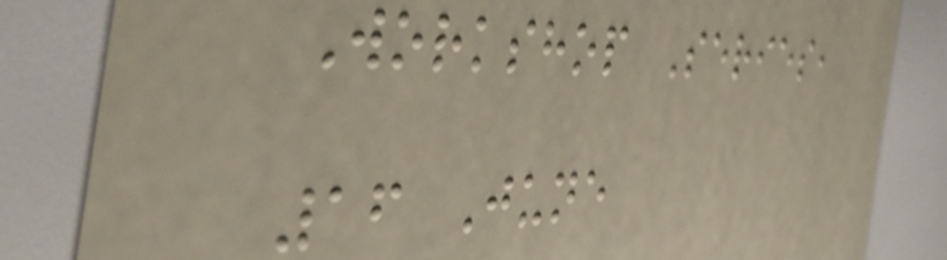Workshop Series,
16 June
